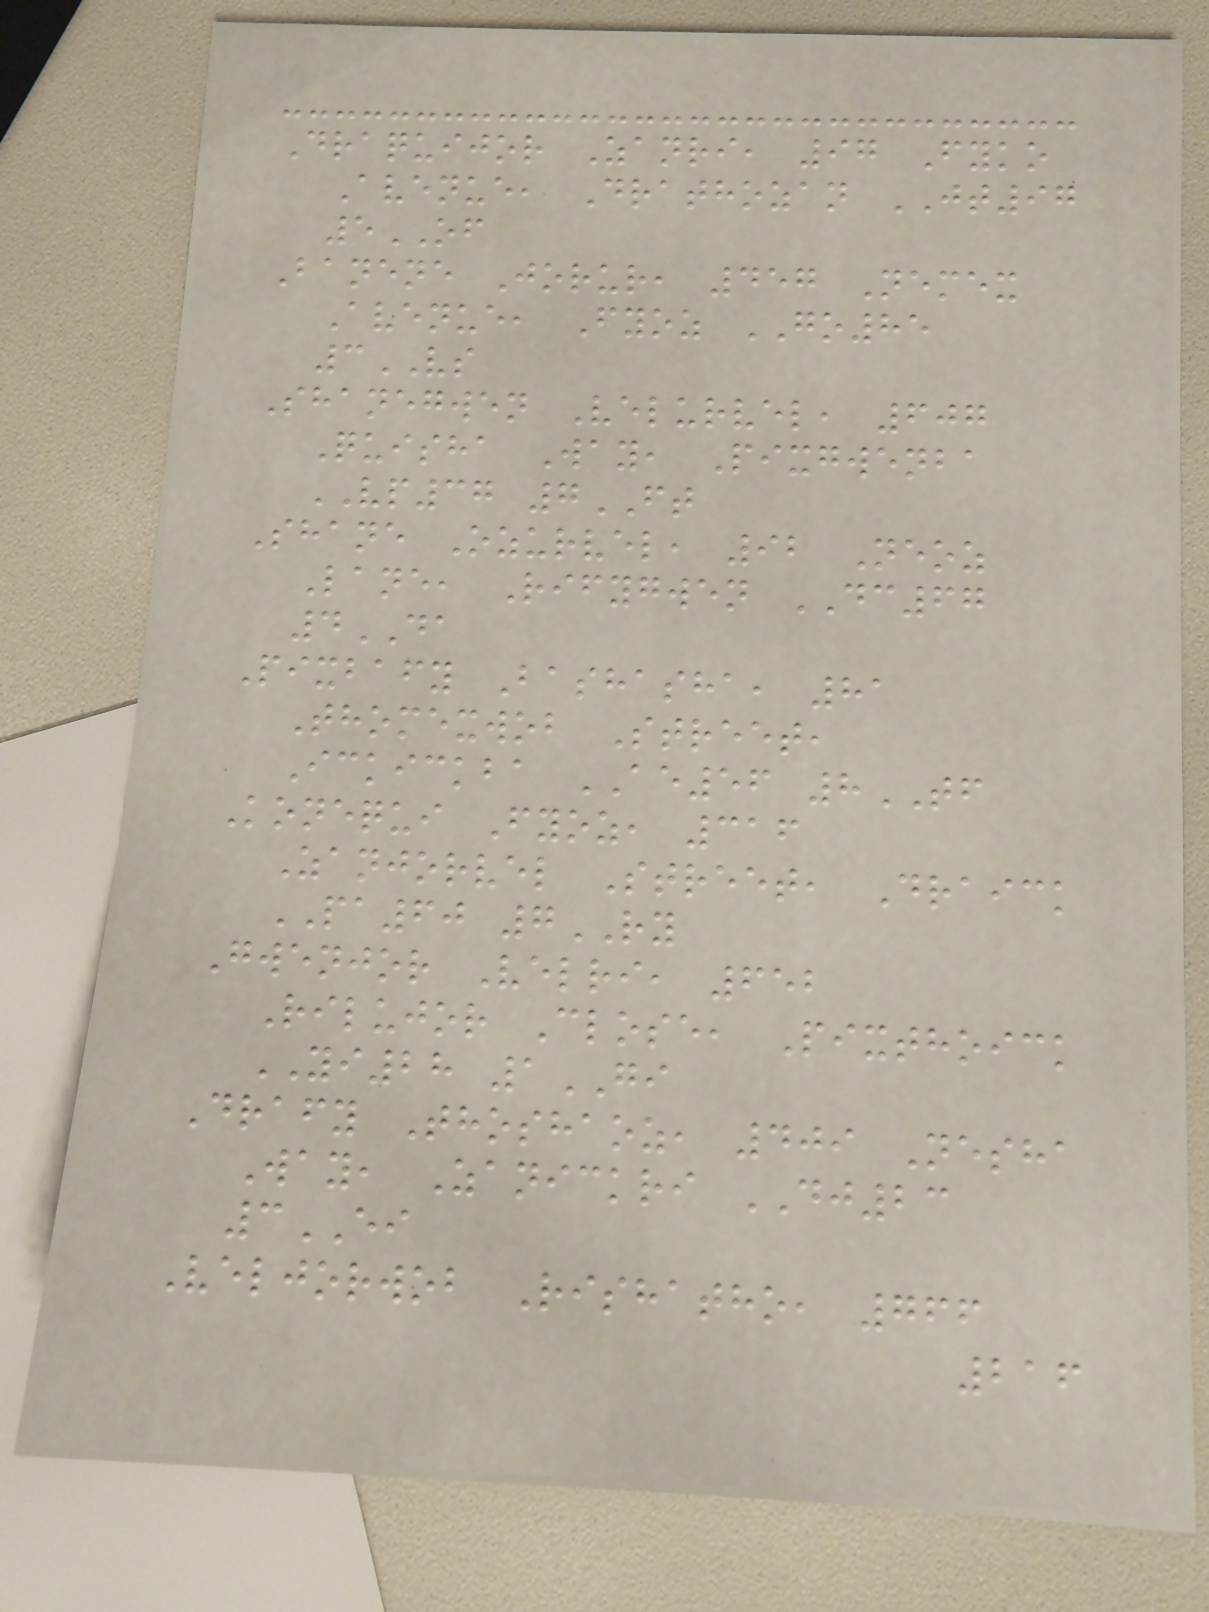Draquijor Zanri, 97 Fyko
Avenue, Drathozan JT97
5OF
Banene Jorur, 457 Nemex
Avenue, Fyoz GO85
3VS
Shanegwen Velurvel, 607
Quisha Way, Pixgwenba
VP37 7FT
Shane Ozurvel, 92 Neoz
Lane, Rifygwen DC67
4DA
Pixbafy Bashasha, 81
Thomexwob Street,
Ickickba AE56 8TF
Konequi Fyoz, 316
Zanjorvel Street, Draick
PA60 7RY
Gwenjor Velri, 652
Rilujor Close, Pixthoick
YI28 1GI
Drafy Thoshaoz, 409 Nesha
Way, Zanickri DJ23
3EI
Veljorwob Rishatho, 766
216
